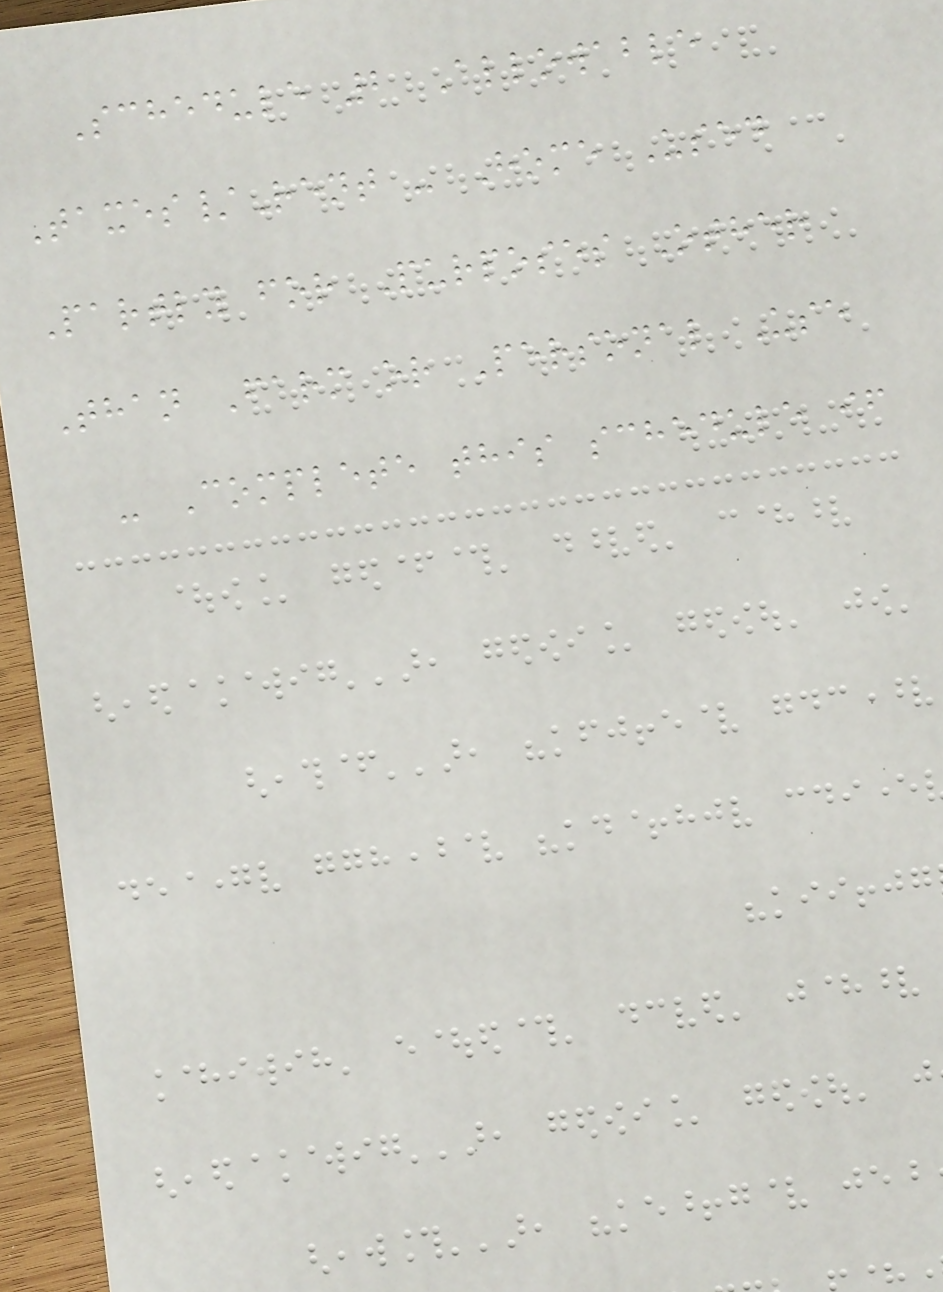Schedule 2 Allowable
Taxes/Rent - Home Used
Partly for Purposes Other
Than Farm or Personal Use
- Complete this schedule if
